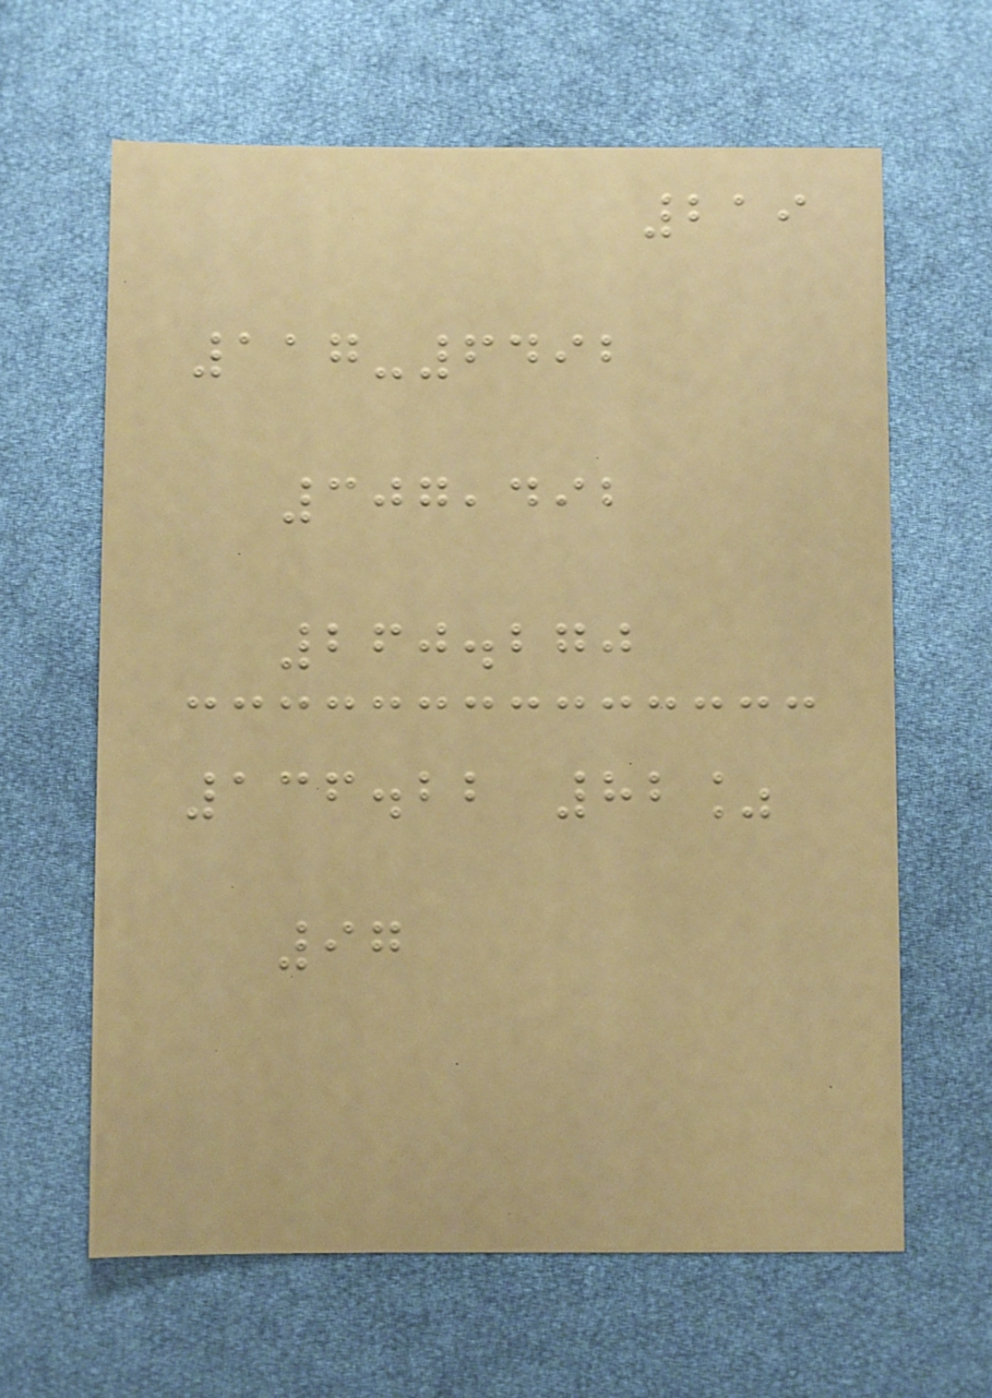219
117-6492
307,492
260.270
136.22 82%
97
